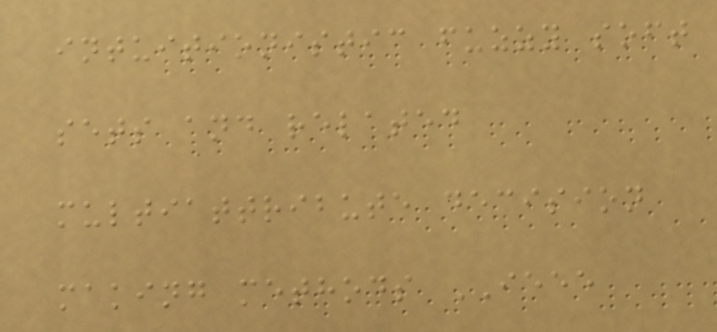intuitionistic fuzzy soft
sets and related
multiattribute decision
making methods IEEE
